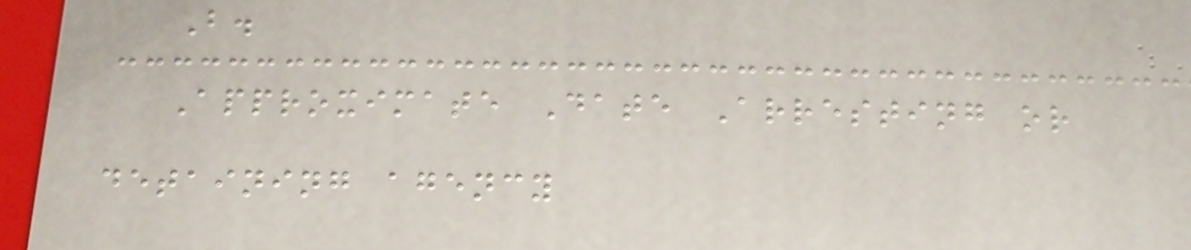B.
Approximate Date Arresting or
detaining agency
